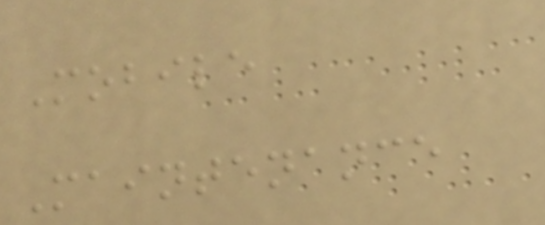Mobile
Maintenance
